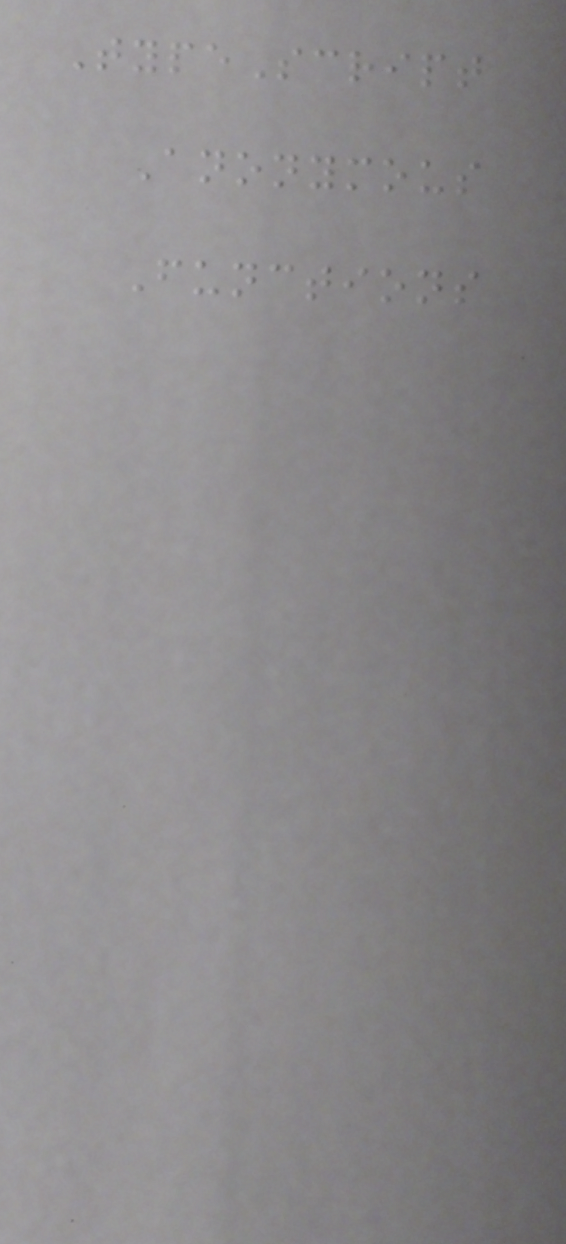TypeScript
Anonymous
Functions
